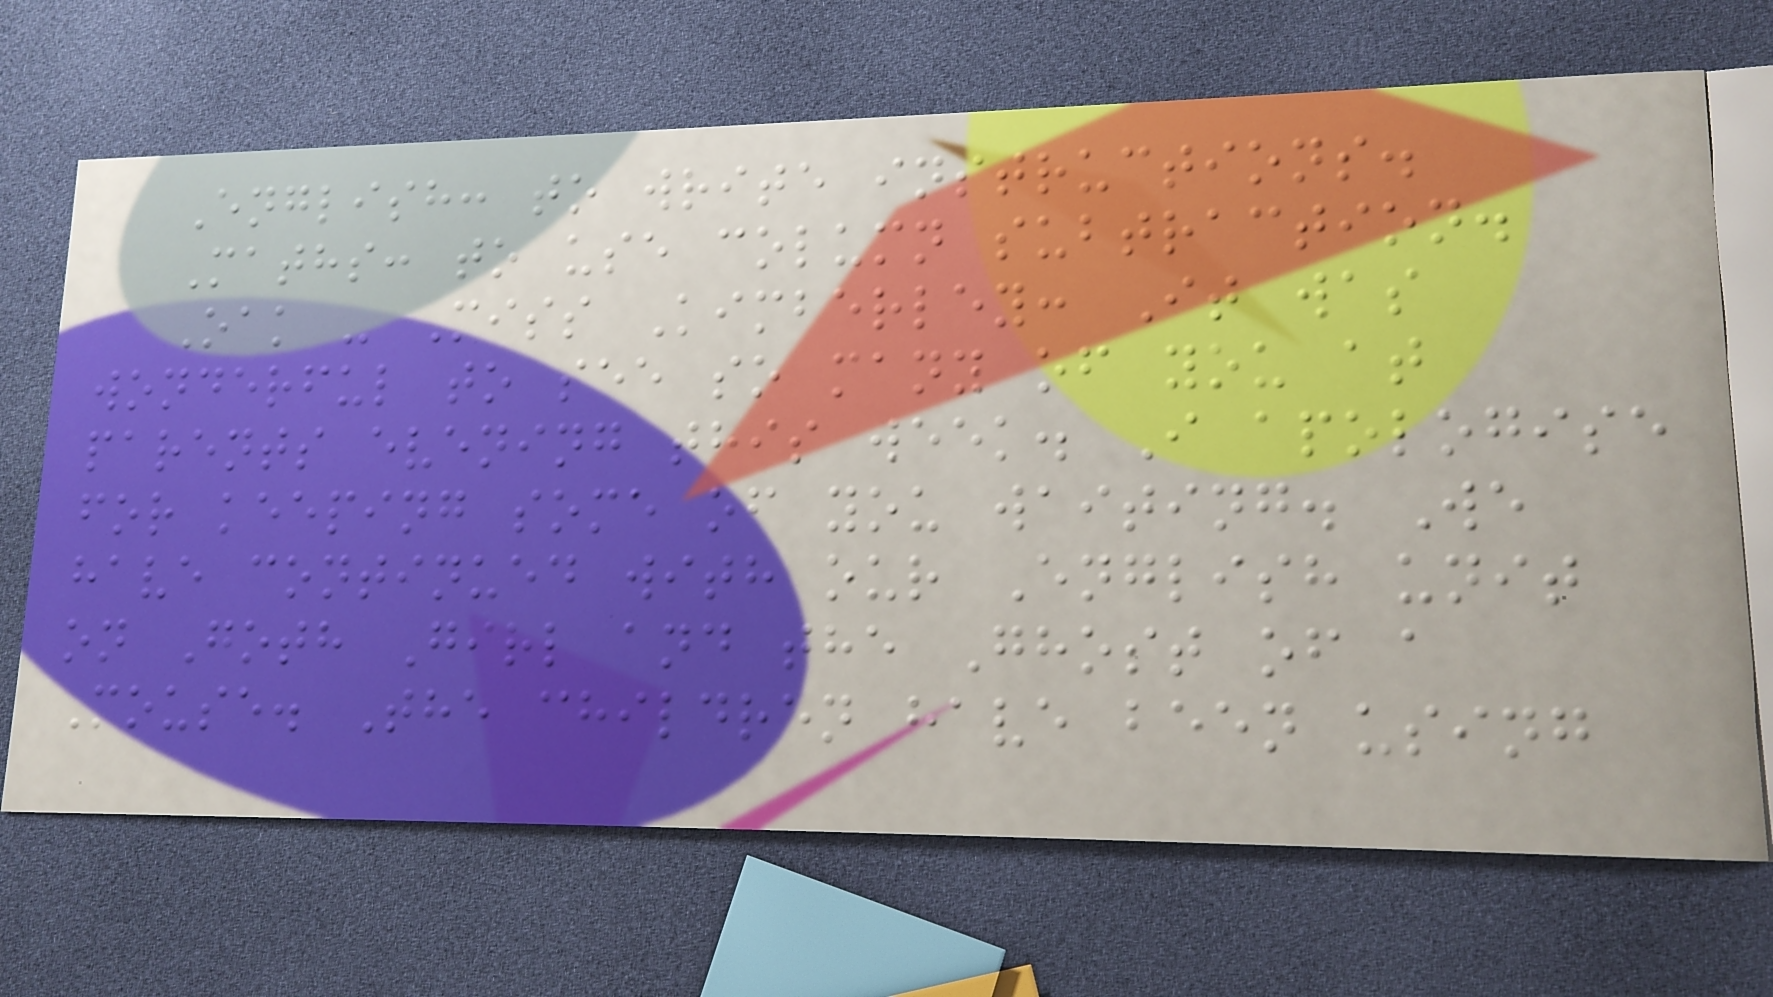English: to write instructions.
Maths: to use column subtraction.
Oak - Miss Kimberley: It was
wonderful to see so many of you at
parents evening this week. I apologise
for keeping some of you waiting. We
have continued with our English unit
on Goth Girl and the Ghost of a
Mouse. The children have been using
